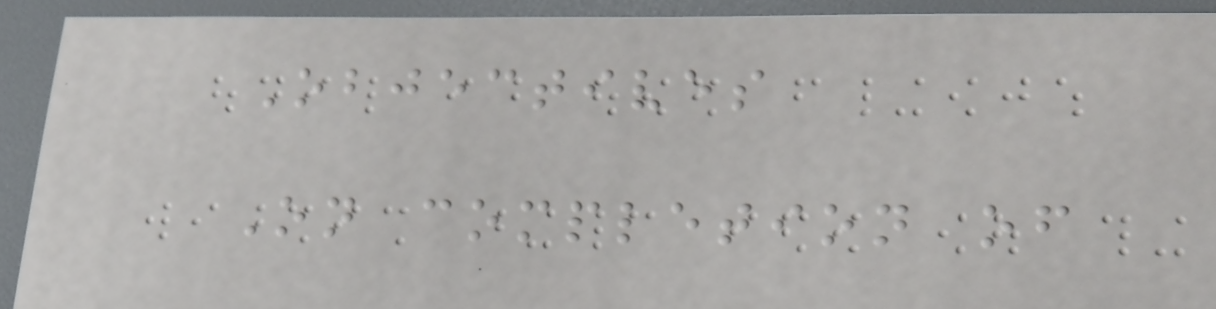Objectives
On completion of
